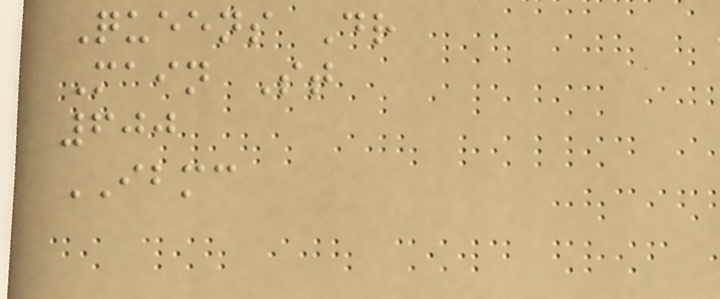Queens Dr
Main St
600
IBMC
